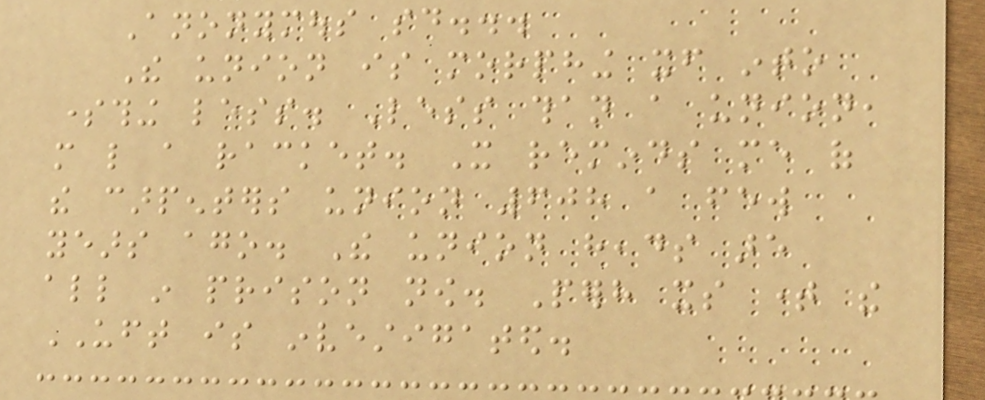Anonymous said...
The union is morphing itself into
something less. Less than a union,
more like a racket. It reminds me of
the carpenters union 608 a few
years ago. The union heads are
all in prison now. Perhaps its time the
UFT is investigated.
